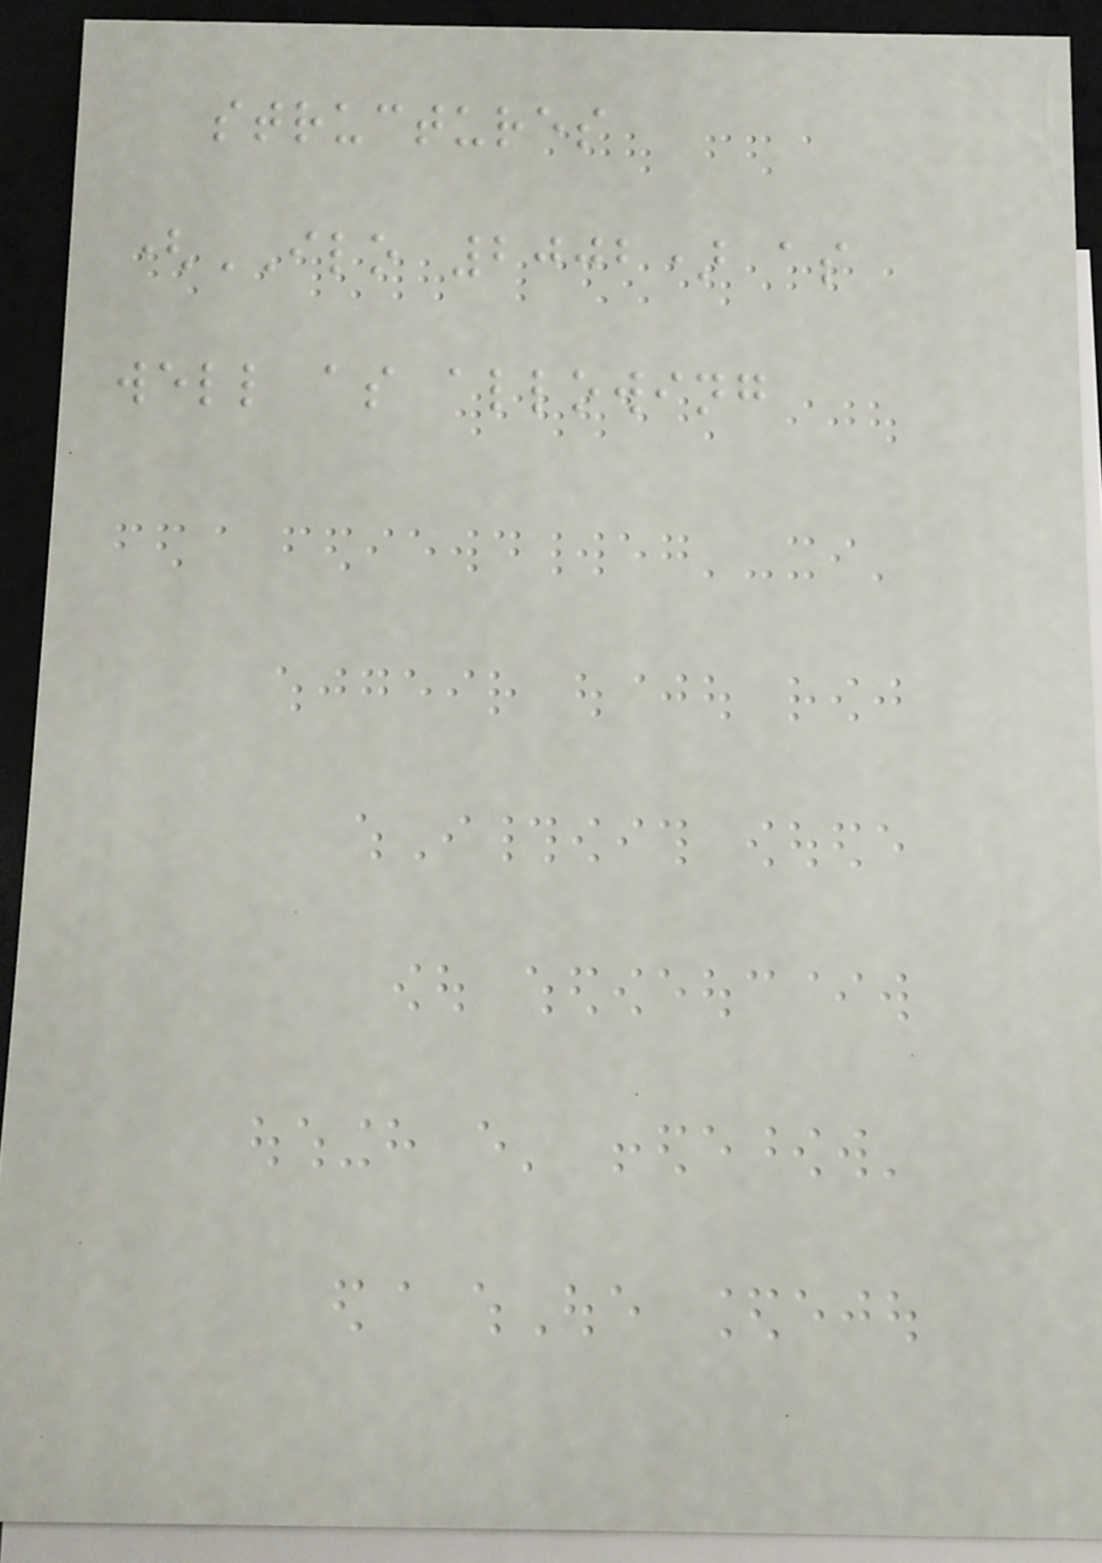structures
(ILO 2002) as
well as allowing
